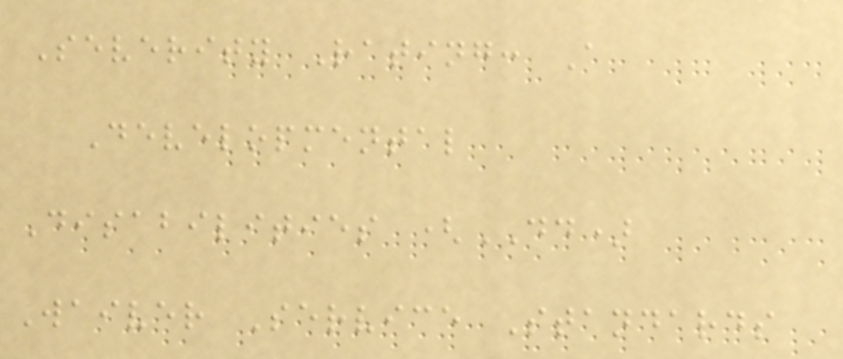Severity Rating: A
Developmental
Disabilities (DD)
Waiver Service Standards
